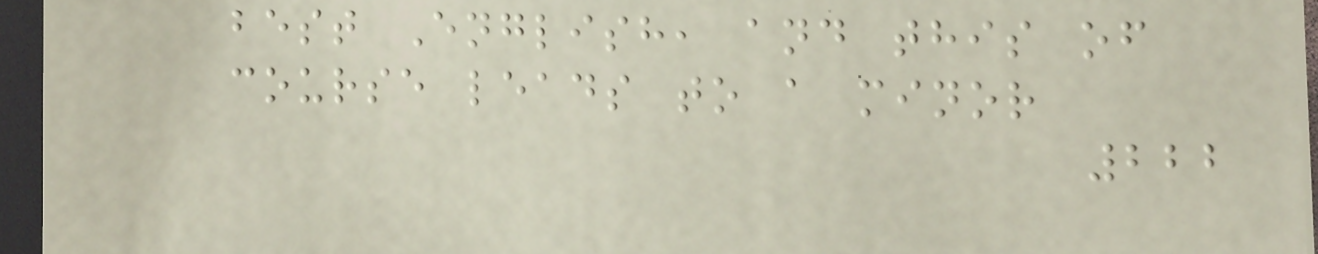best English, and this of
course leads to a minor
222
